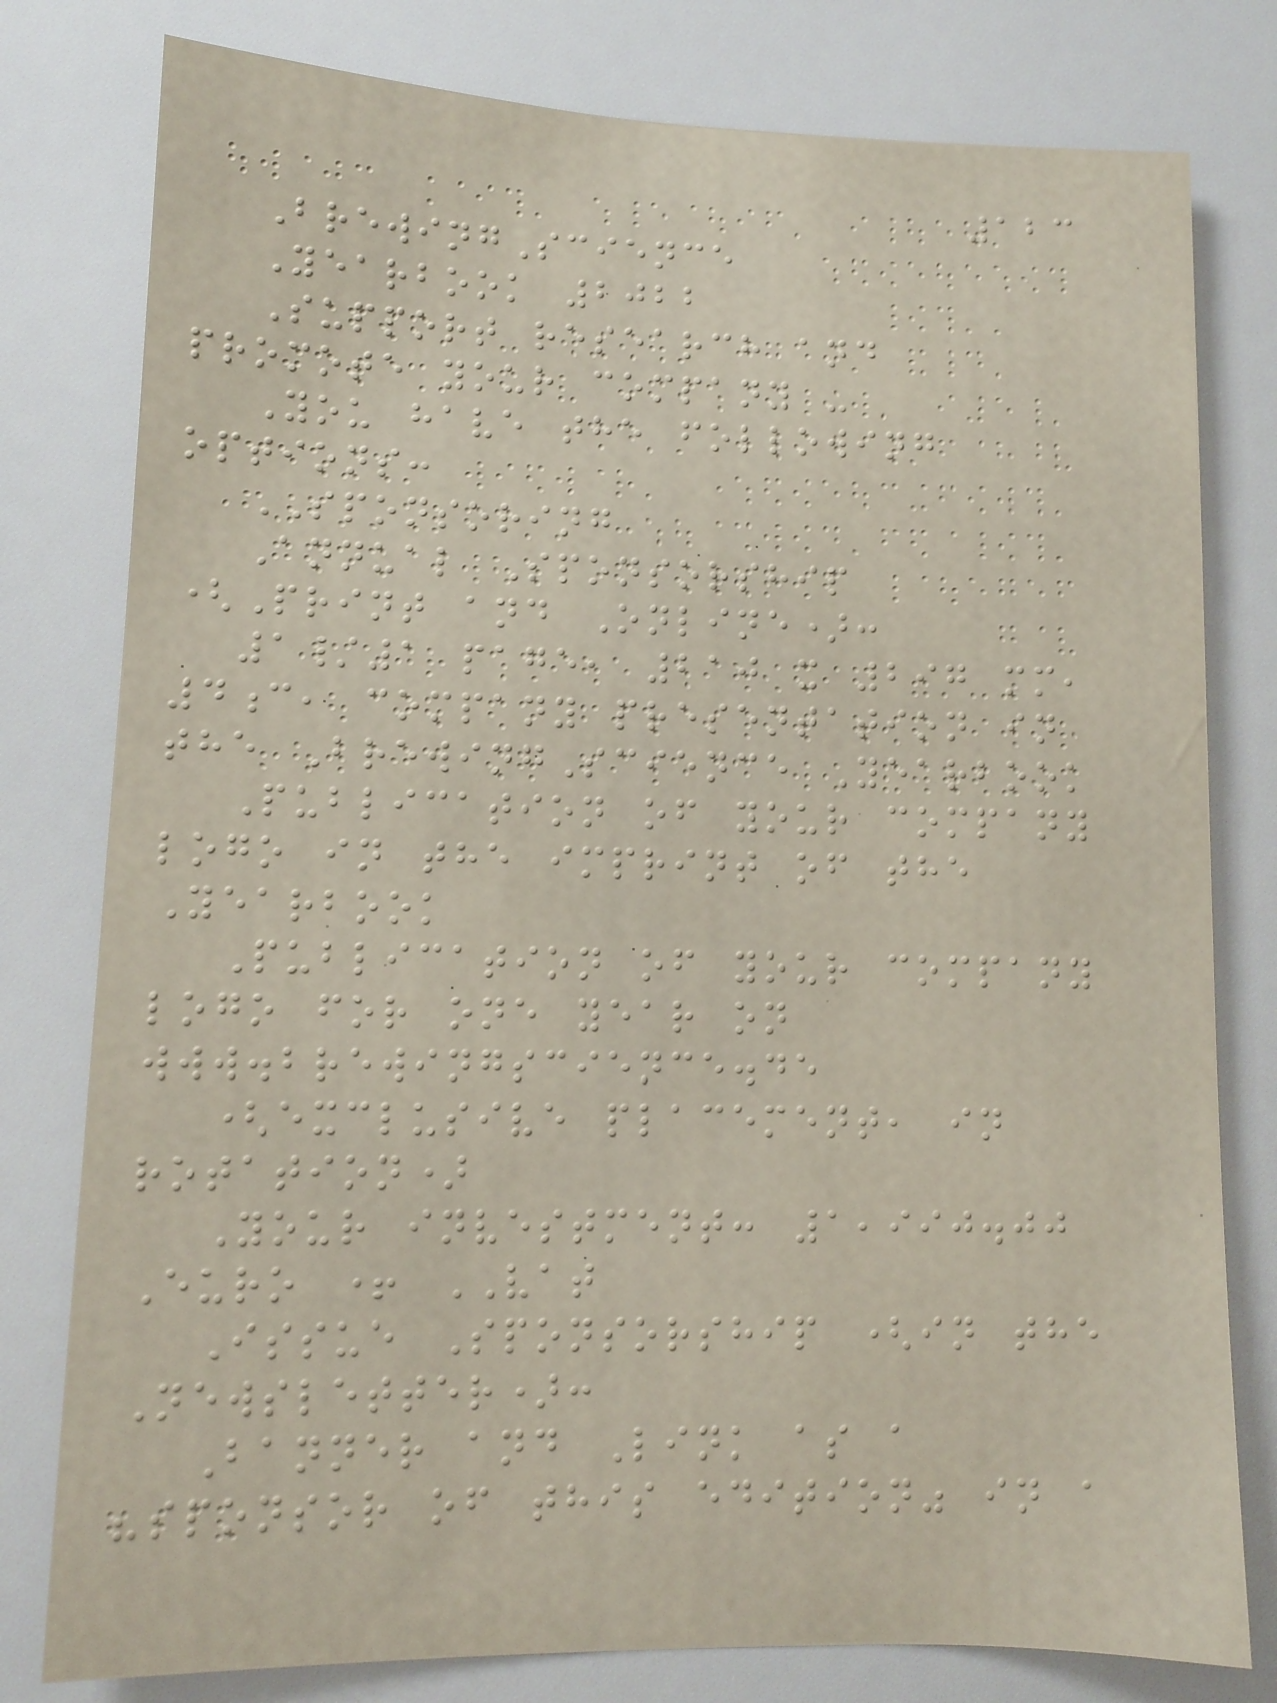123
BrewingScience
Yearbook 2022
Support research and
promote your company -
You have the following
options:
SPONSORING
Annual Sponsorship
(Print and Online):
1/1 page, 210 x 297 mm,
4c, company presentation in
the BrewingScience Yearbook
Publication of your company
logo in the imprint of the
Yearbook
Publication of your company
logo for one year on
www.brewingscience.de
(exclusive placement, in
rotation)
Your investment: 1,990.00
Euro + VAT
Issue Sponsorship (in the
Newsletter):
Banner and Link as a
"sponsor of this edition" in a
